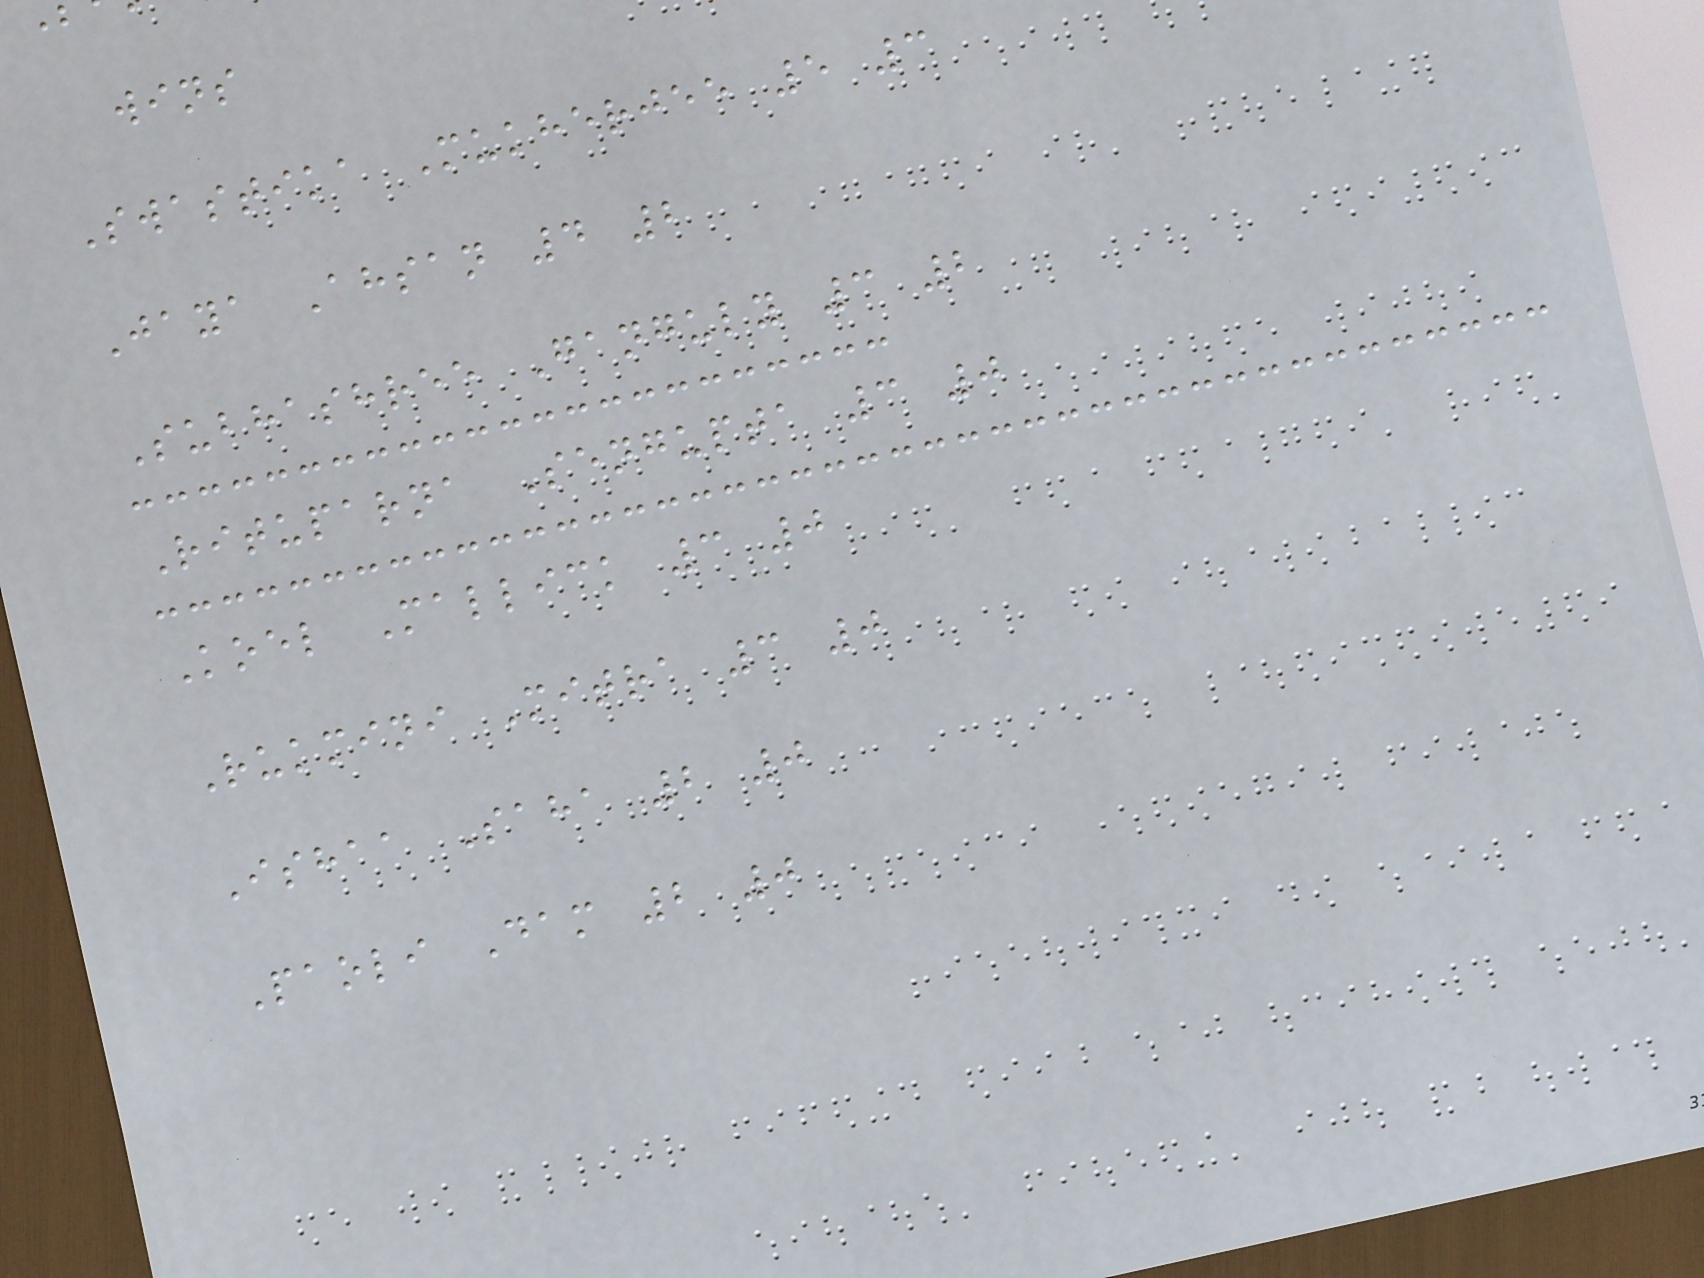wins
Swastika Mukherjee 5 3
Jaya Ahsan 4 2
Subhashree Ganguly 3 2
Rituparna Sengupta 3 0
Koel Mallick 3 0
Rukmini Mitra 3 0
Ishaa Saha 2 0
Paoli Dam 2 0
